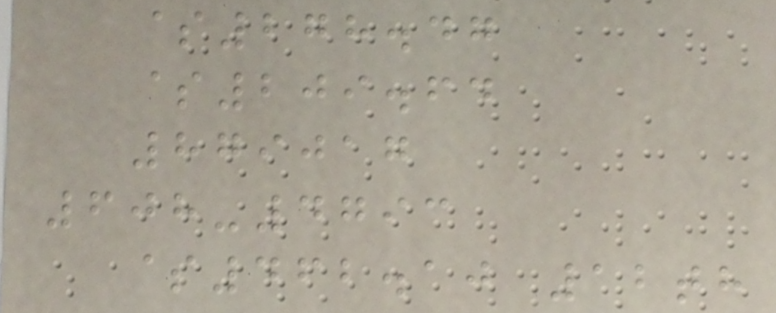$278.47
$209.64
879017
608-4793
$462.10 12th
